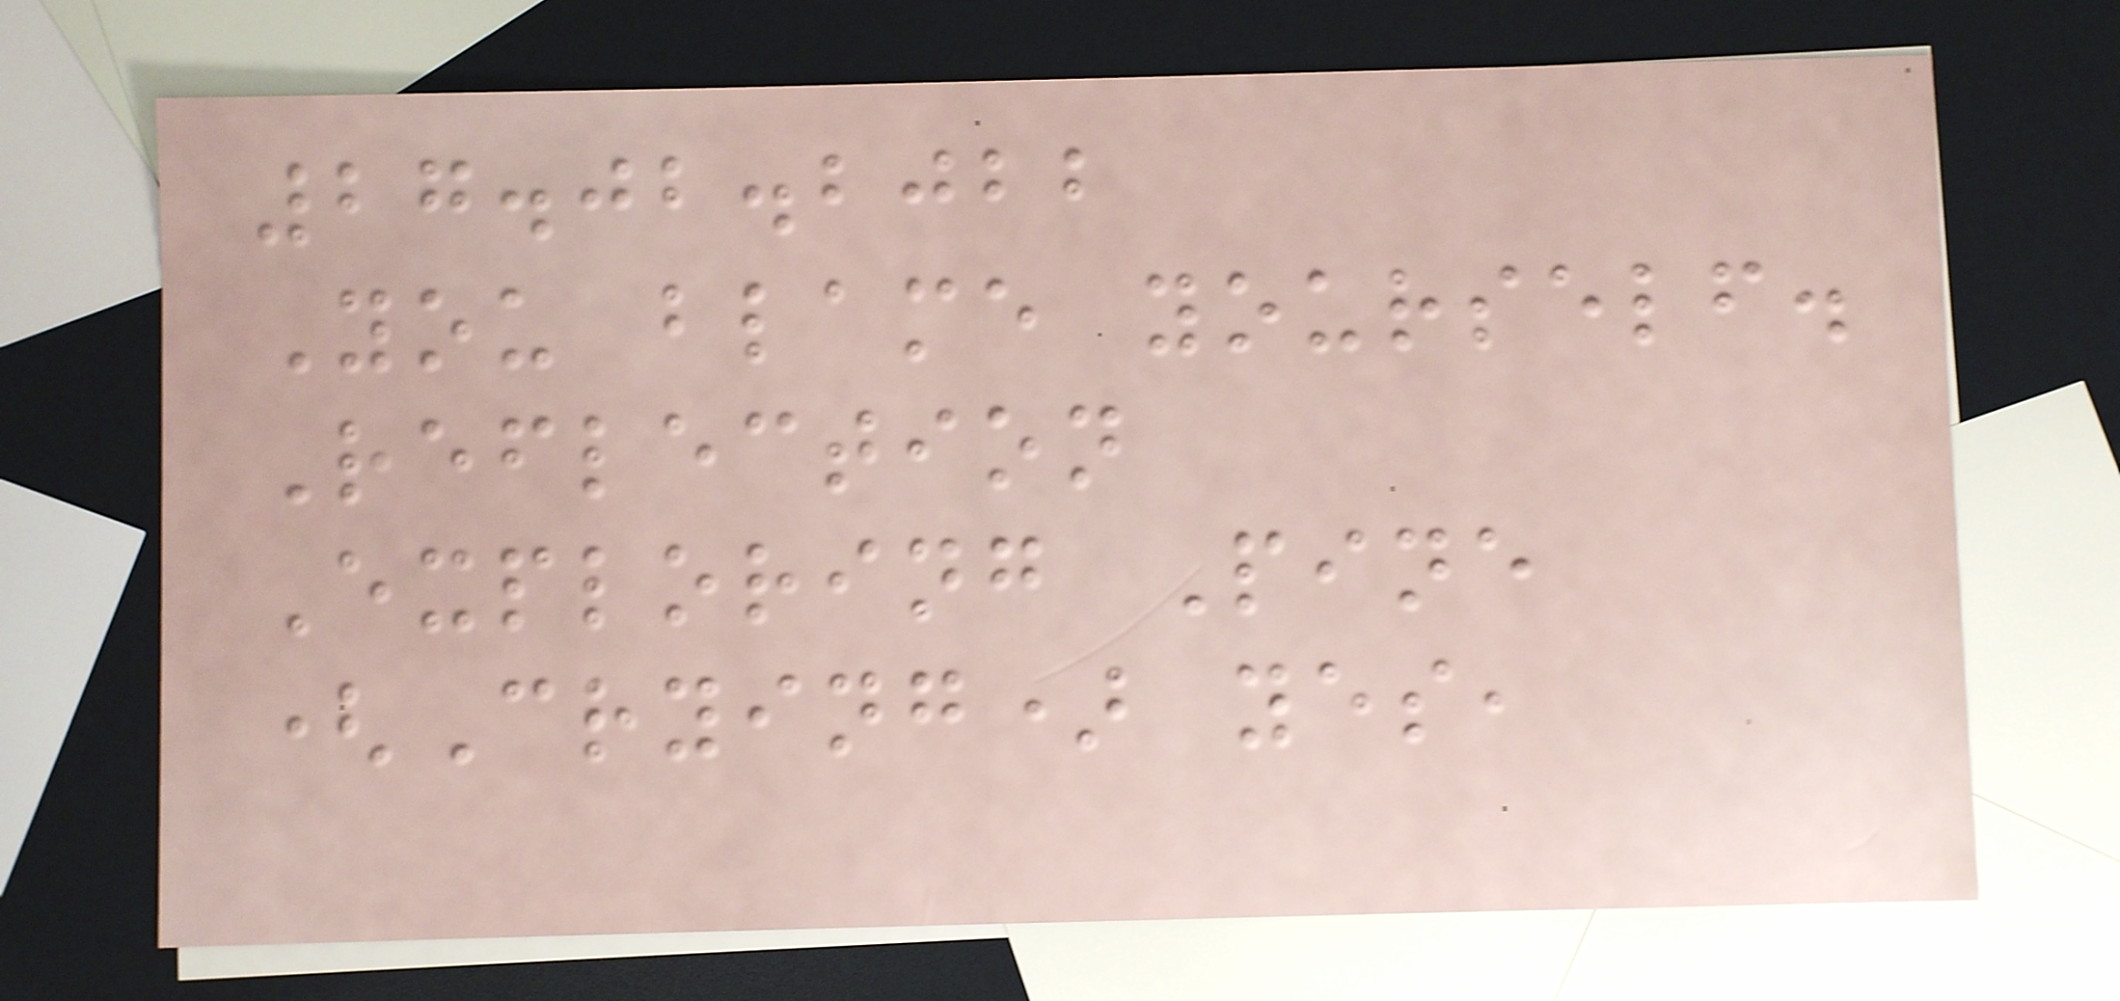27.02.2022
You blame yourself.
Reflection
Exploring Pine
(Crying) yes,
